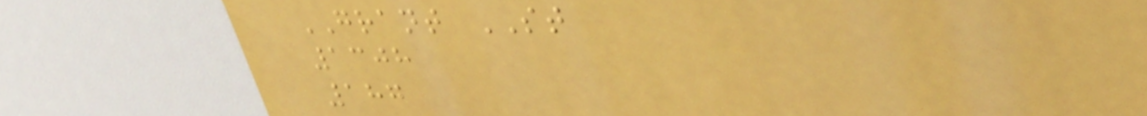GRANT ST
1308
187
